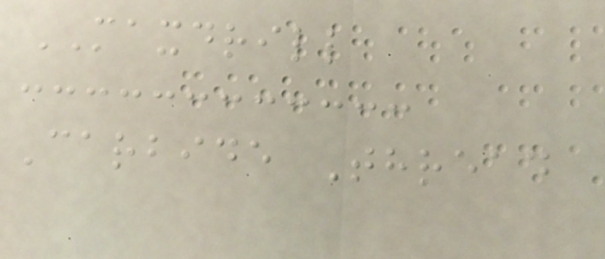MAXDRILL
Carbide Thread
